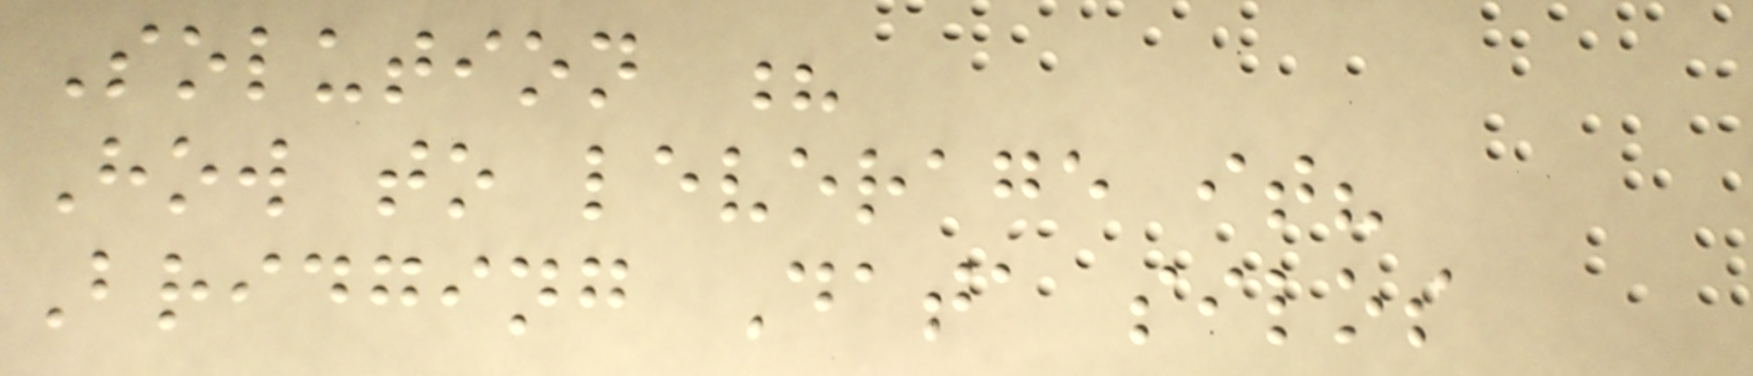Solution ?
How to leverage it?
Bridging Data silos
